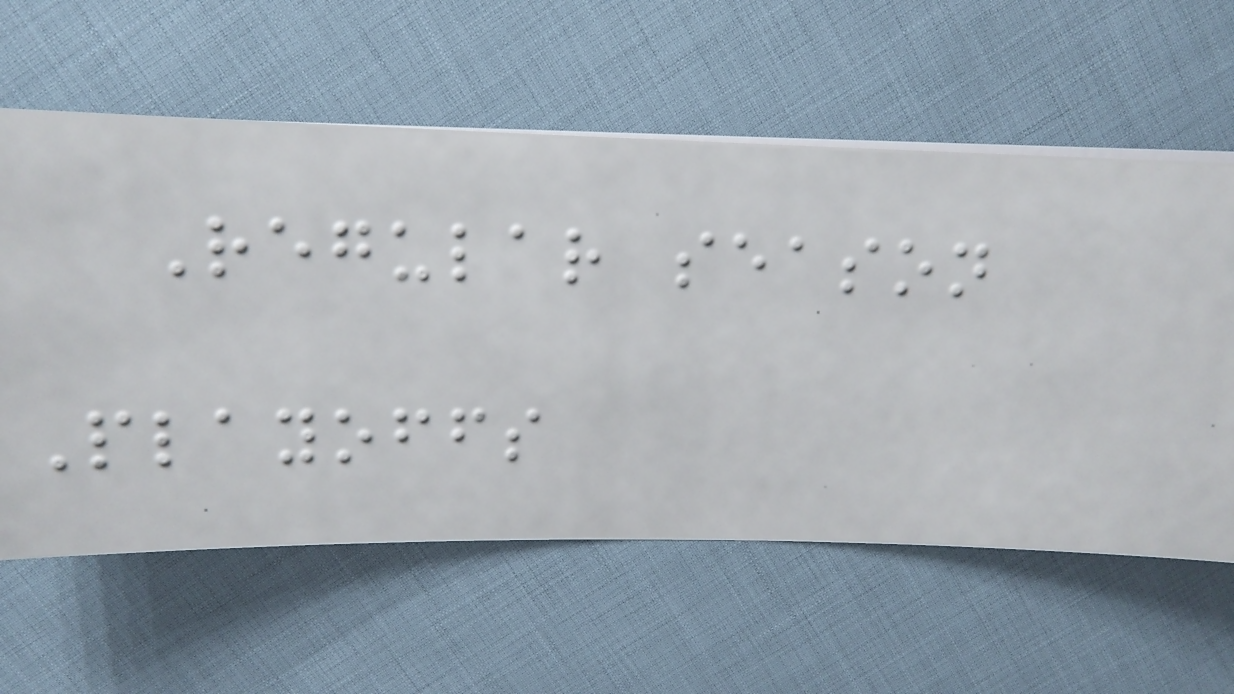Regular season
Playoffs
